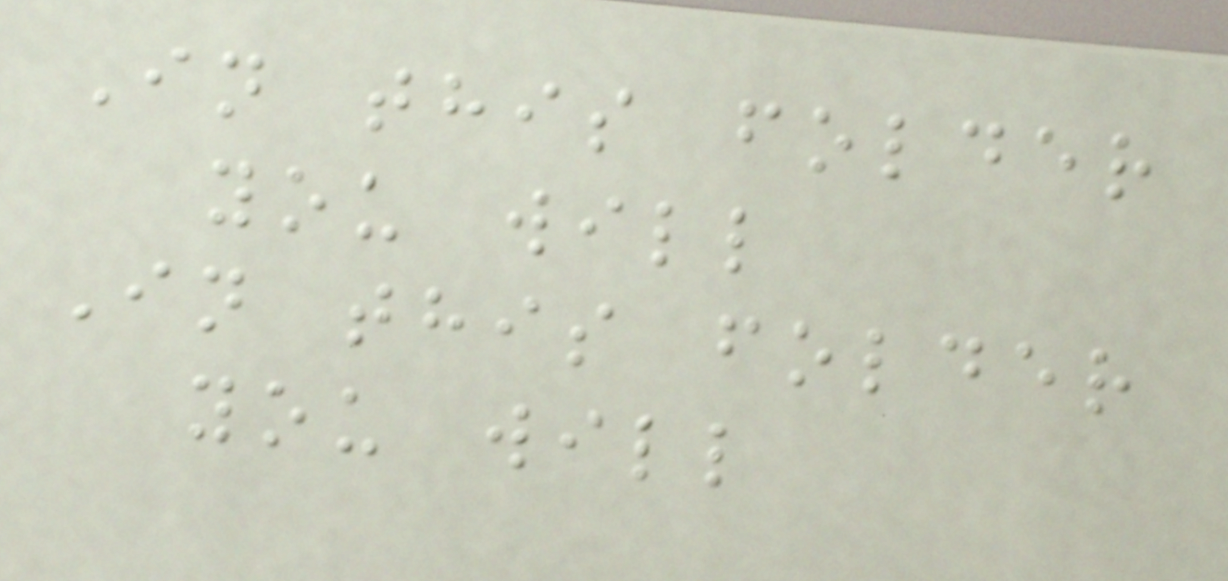In this folder
you will
In this folder
you will
